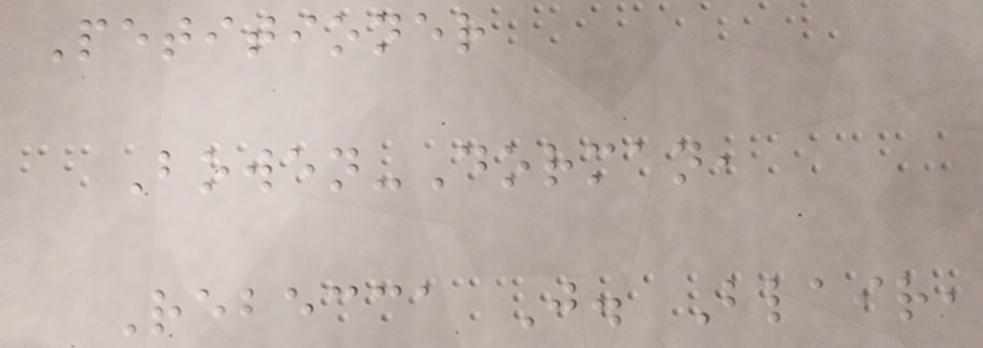Petitioner
Bowen-Dorman,
Rebecca J. Blair,
